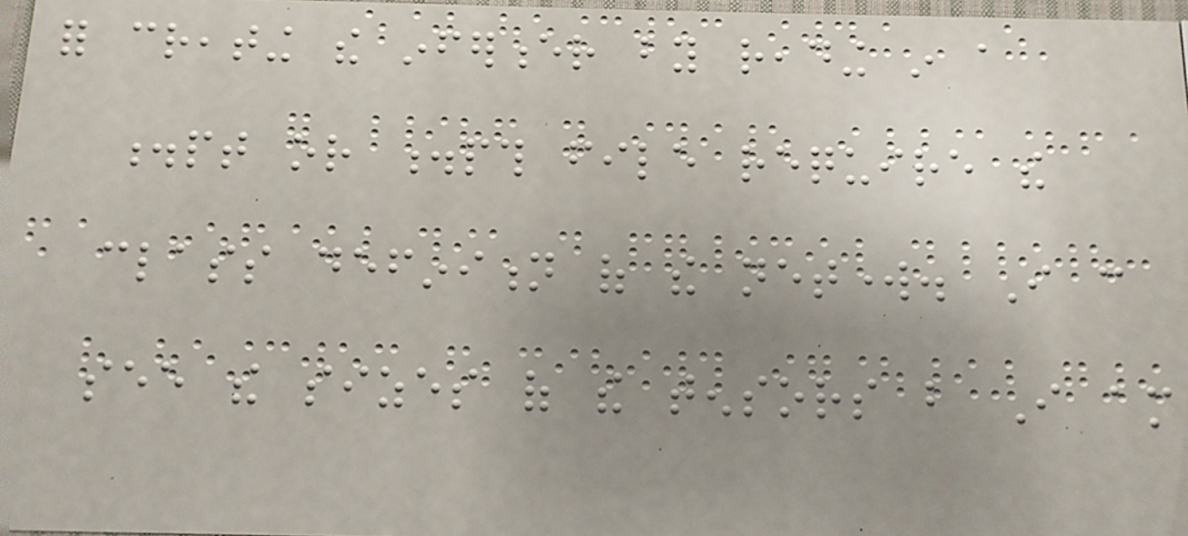for creating the inferencer by reading in a
.pt or .pth file require the
class definition of the network. I can
see the sizes of the tensors but I am
